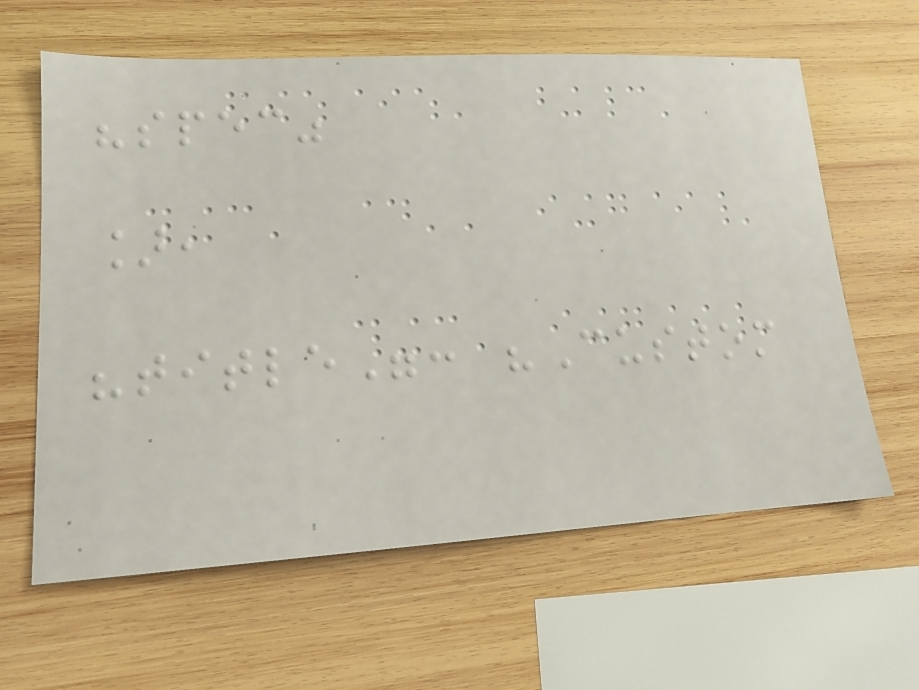"spec"
],
"title": "Custom
